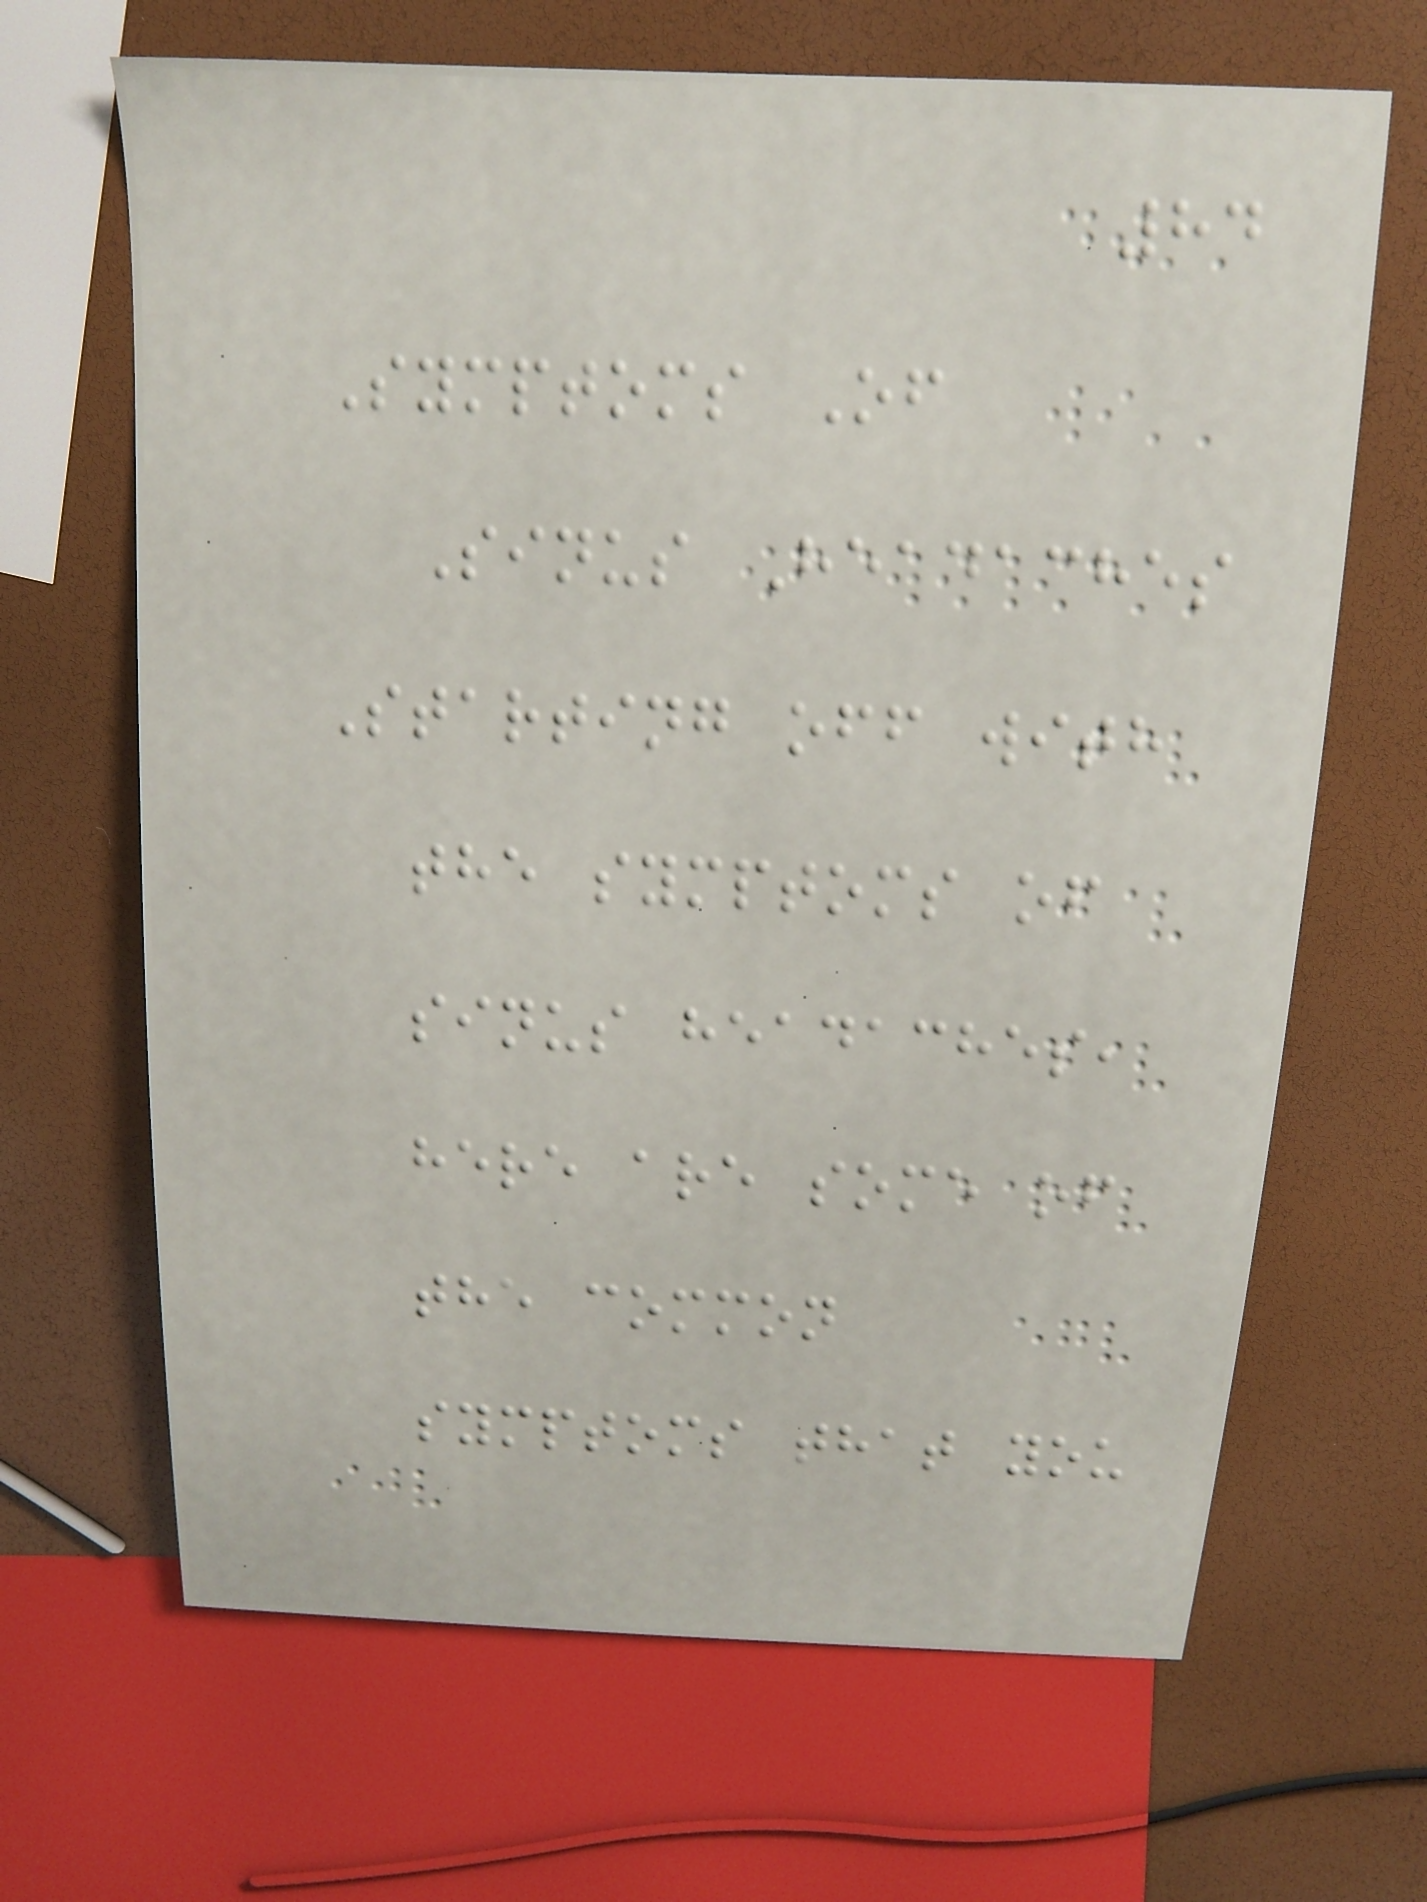84
Symptoms Of
Sinus Headaches
Starting off with
the symptoms of
sinus headaches,
here are some of
the common
symptoms that you
